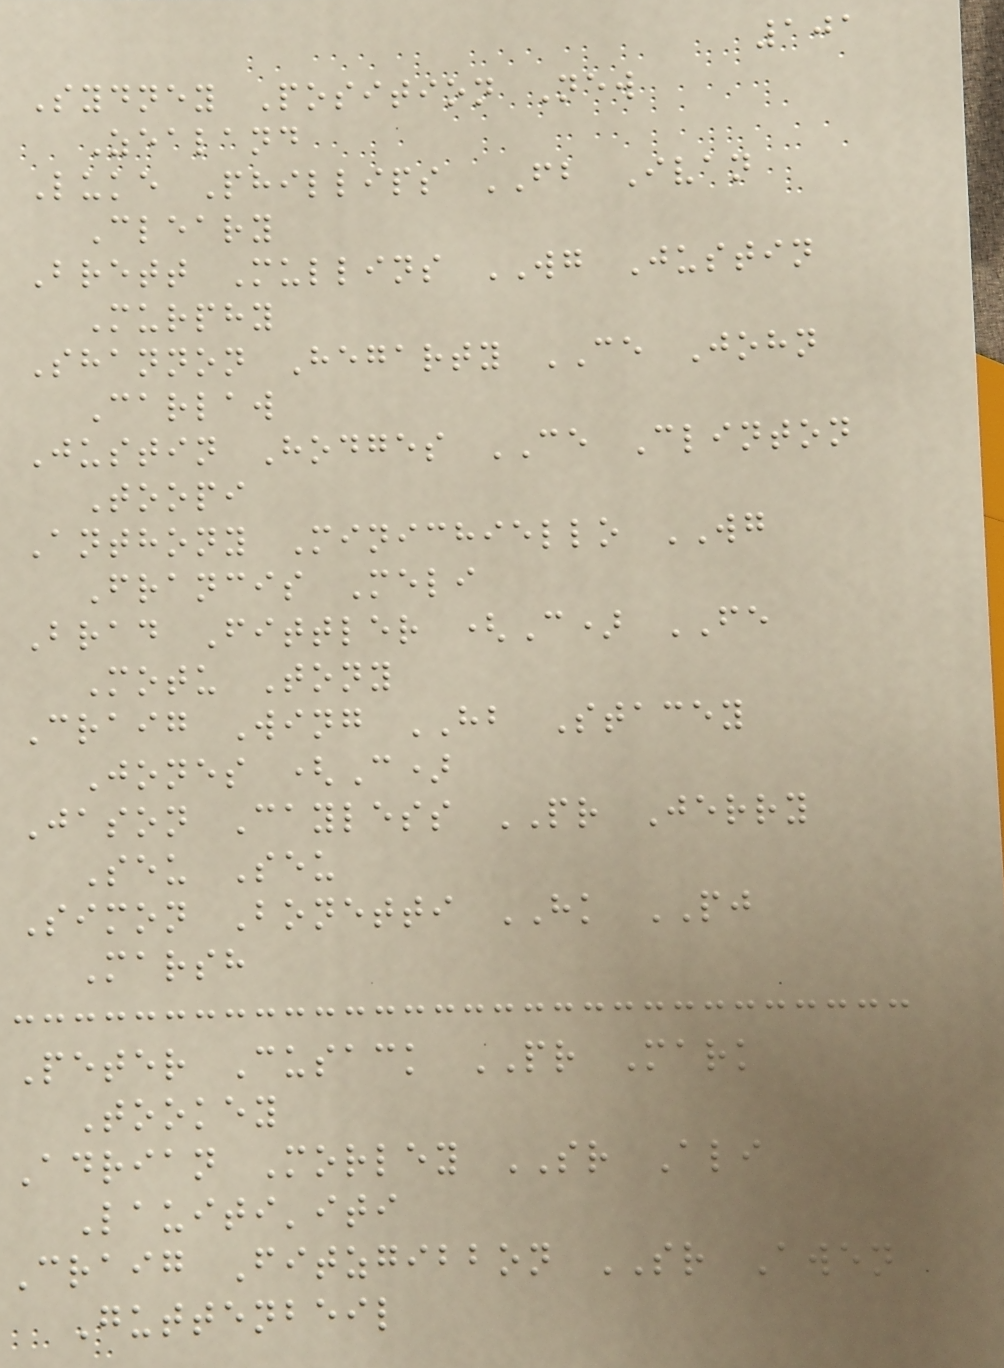101
Sydney Position New
Zealand
Luke Phillips FB Ivan
Cleary
Brett Mullins WG Justin
Murphy
Shannon Hegarty CE John
Carlaw
Justin Hodges CE Clinton
Toopi
Anthony Minichiello WG
Francis Meli
Brad Fittler (C) FE
Motu Tony
Craig Wing HB Stacey
Jones (C)
Jason Cayless PR Jerry
Seu Seu
Simon Bonetti HK PJ
Marsh
Peter Cusack PR Mark
Tookey
Adrian Morley SR Ali
Lauiti'iti
Craig Fitzgibbon SR Awen
Guttenbeil
